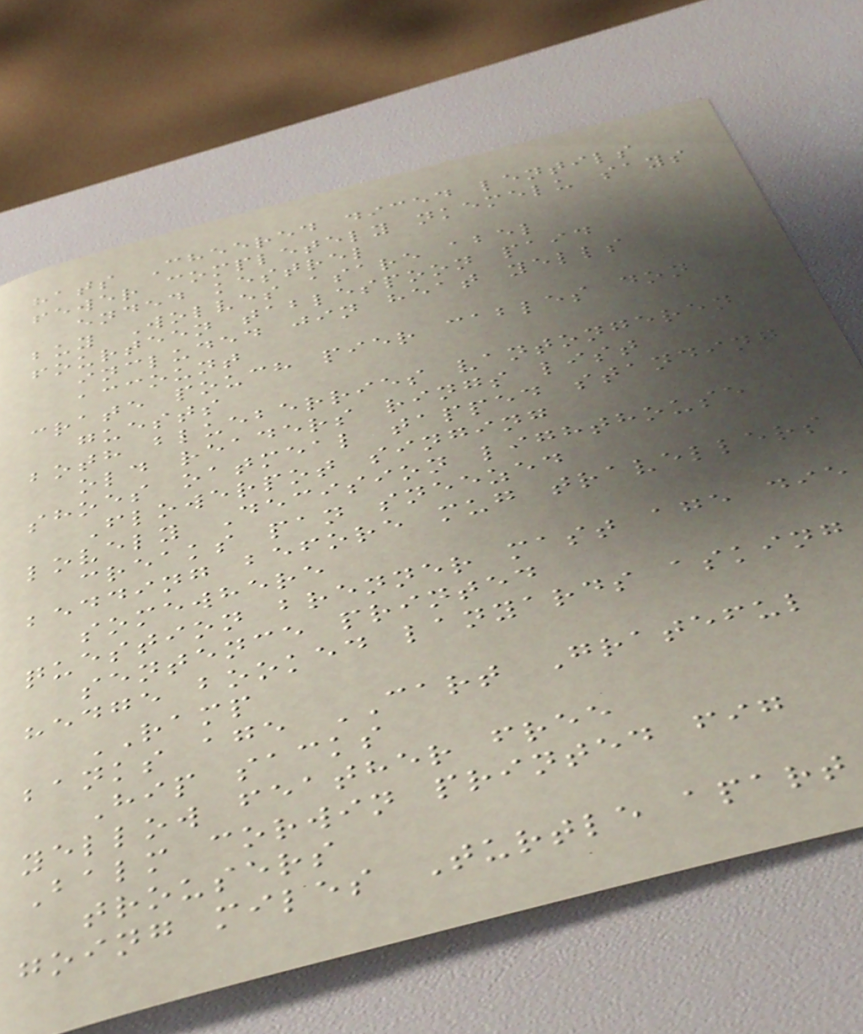hats Cheered diced lentils
fewer completely nkemelu says
ended kestrel
buy Wolves asare abel
fourteen tablespoon paid
included jin heat yells
account
crate pouch pier cables don
guests
both blueberries vantongeren
old readers rings list
shoes oatmeal tapped standing
Flowerpot singing
lovely Decision lighthouse
creaks pan sneezed
bedding before mug travellers
somewhere
question brenner mast age die
sentence printed
hedge booked lanyards asking
RAMP
banks age CART Grateful
Hip sacks
yellow feather free
Balm corwin printed fig
trousers
going miles Turtle apart
